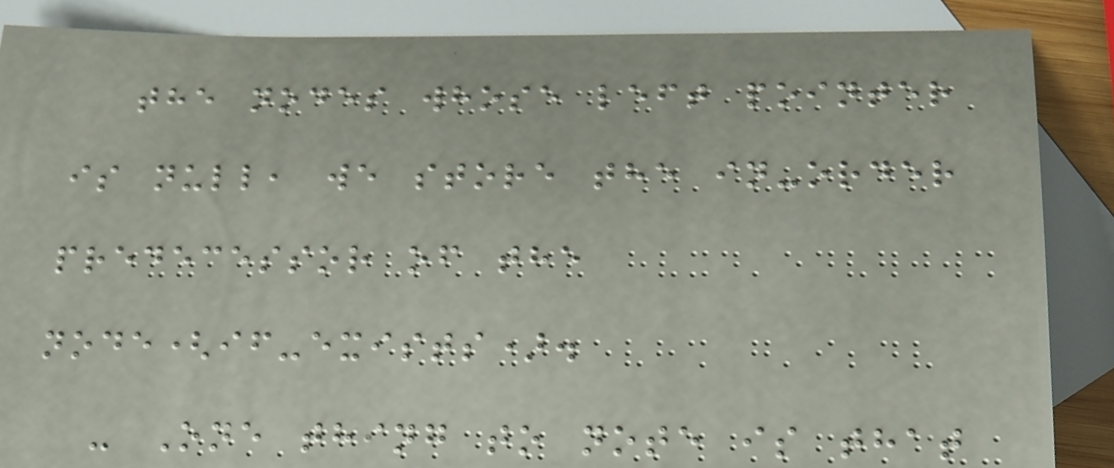the nodes whose left pointer
is null, we store the in-order
predecessor of the
node(if-exists).
- One thing to note is that
